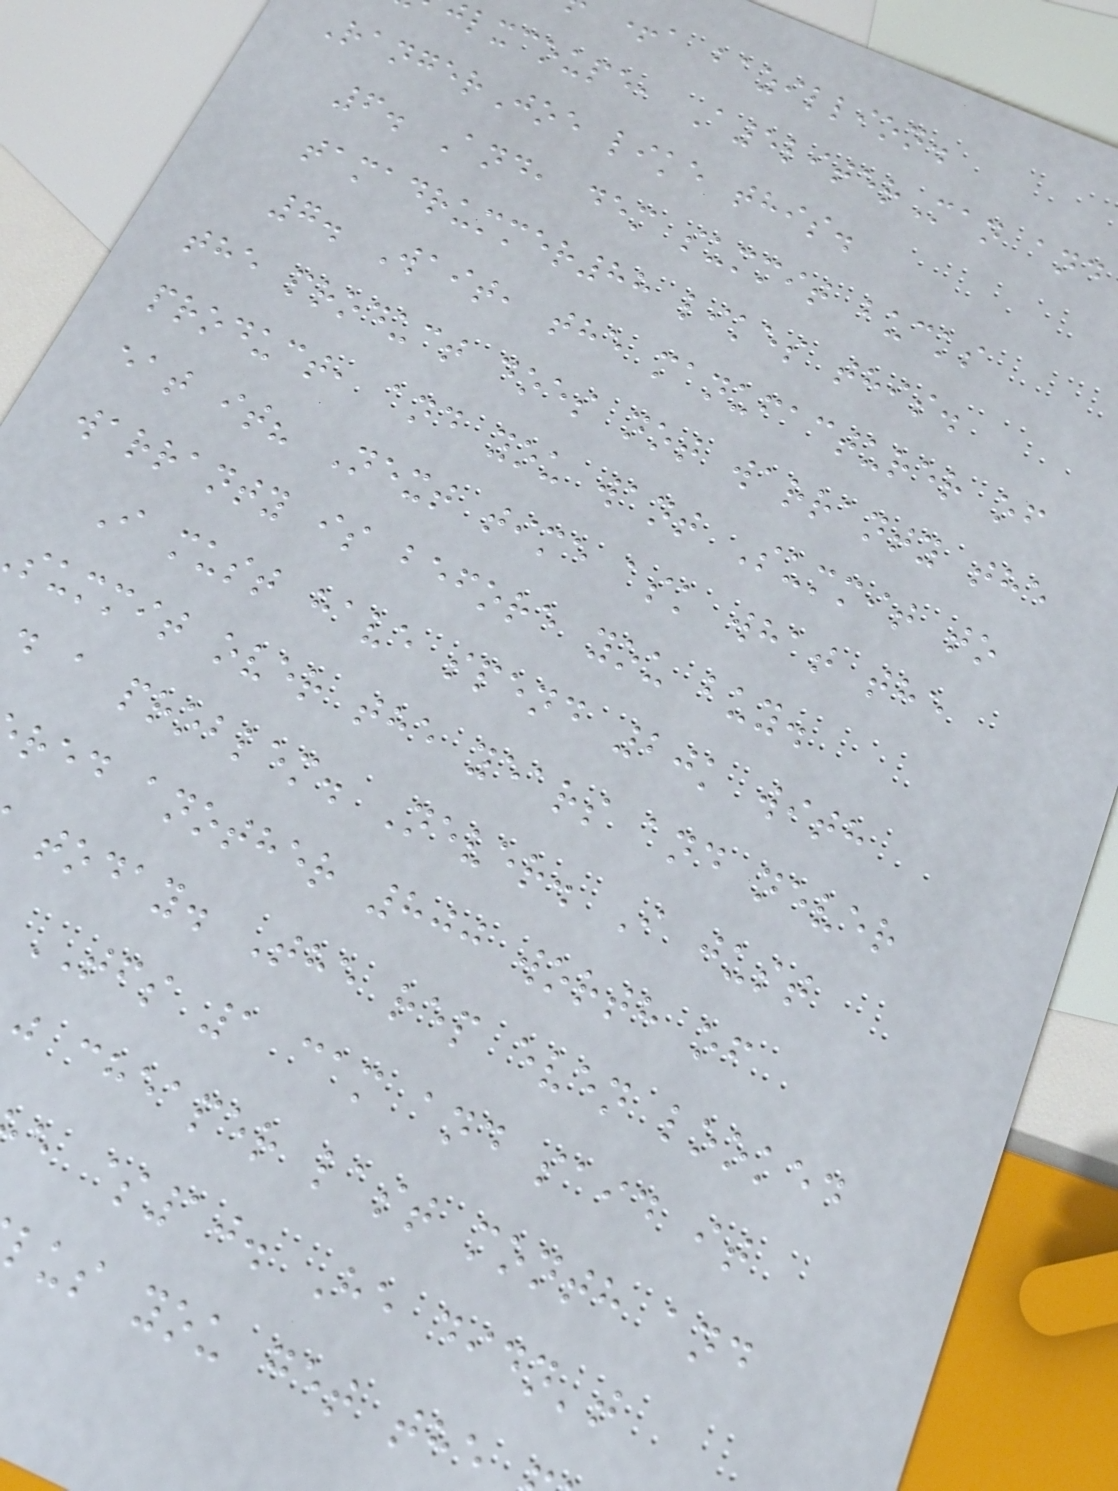+a bazillion.
lxcoupe, A5literMan and
RangerJoe like this.
6. And, dem summit bucks
tamadrummer88 likes this.
7. Wait, the manufacturer of
the product does not warranty the
product, and you want Summit to
eat it? Next time ask what the
warranty is before you buy.
I must have spend 20k with
summit over the years and never
d a problem. Never. I just
red another 800 worth of
today. The rep even looked
TFS 1 cam and said it
j cheaper last month and
e $10. He didn't
lus you get the
